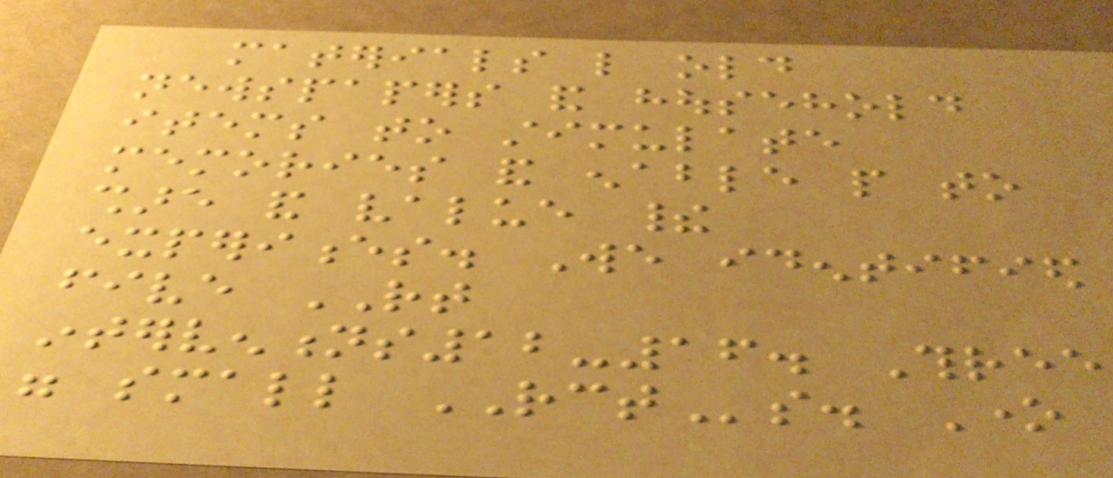materials like old
newspapers and household
items to stimulate
memories and enable people to
share and value their
experiences. We identified
five RT
interventions12-16. Three
were small RCTs. One
